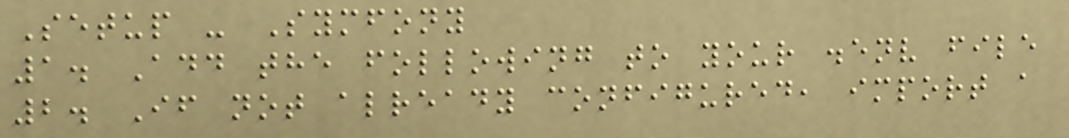Setup - Symfony
1. Add the following to your .env file
2. If not already configured, import a
